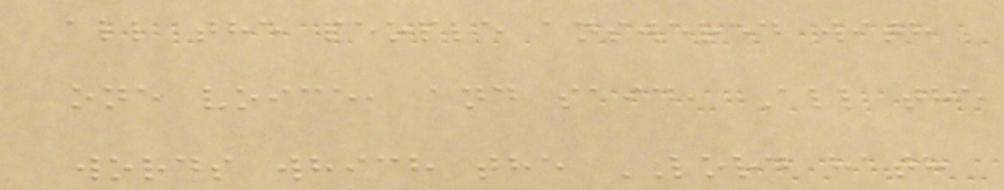all the people answered with
one voice, and said, All the
words which the LORD hath
